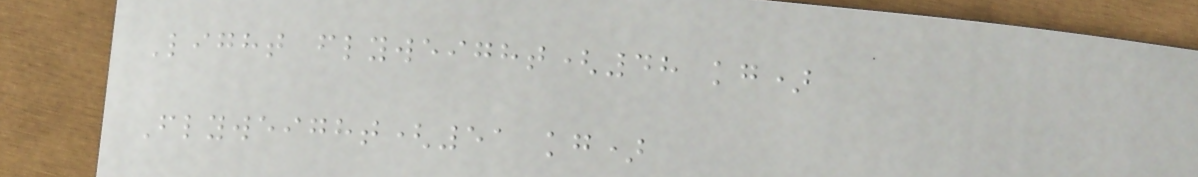Light flyweight(48 kg)
Flyweight(51 kg)
